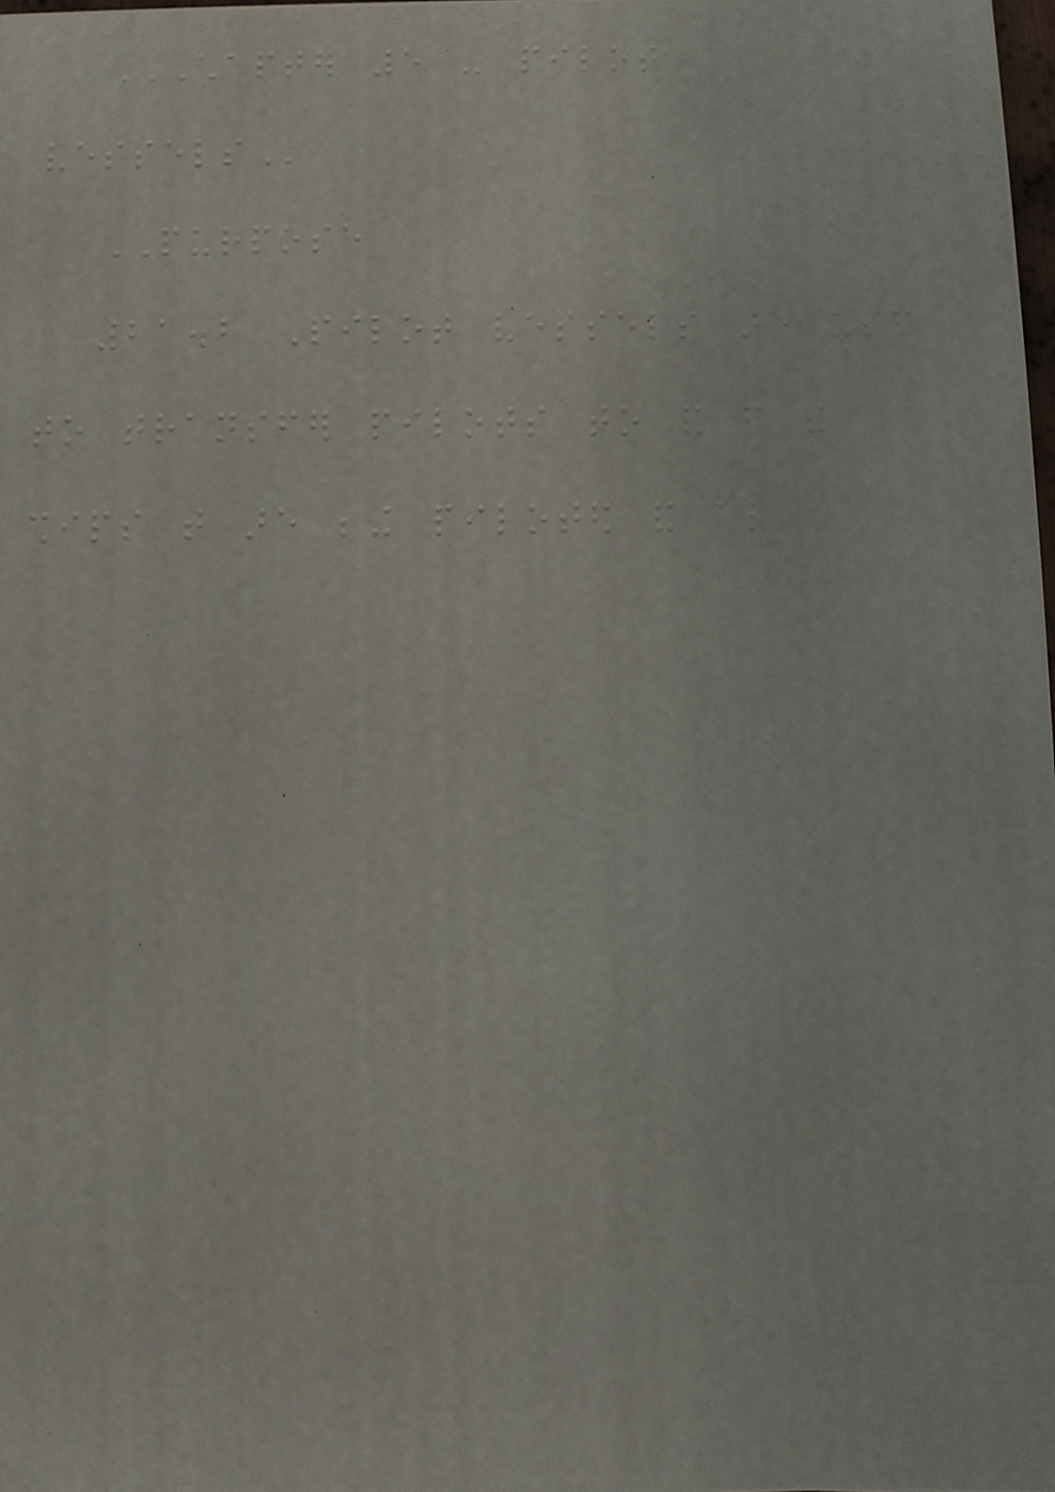CHAPTER 5 - PILOT
VESSELS
PURPOSE
21.2 Pilot vessels are used
to transfer pilots to and from the
ships that are being piloted and also
